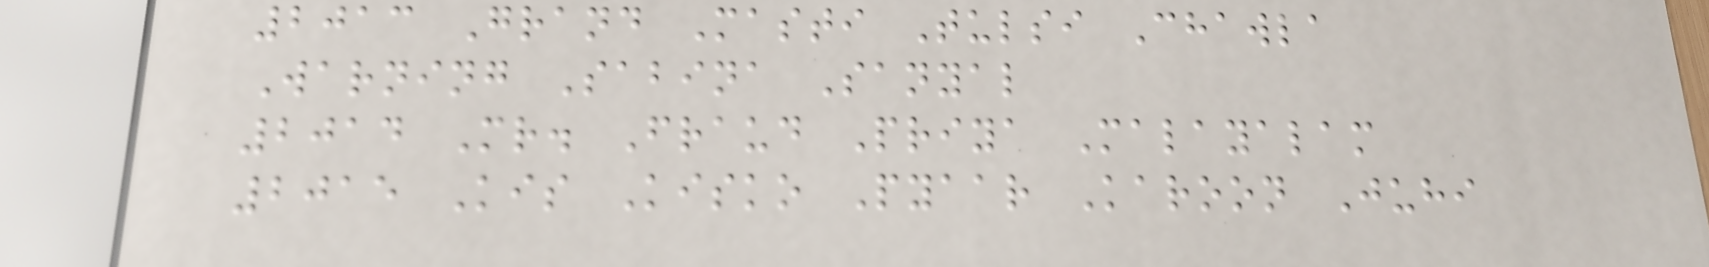2013 Grand Masti Tulsi Chawla
Warning Sabina Sanyal
2014 Mr. Fraud Priya Malayalam
2015 Kis Kisko Pyaar Karoon Juhi
